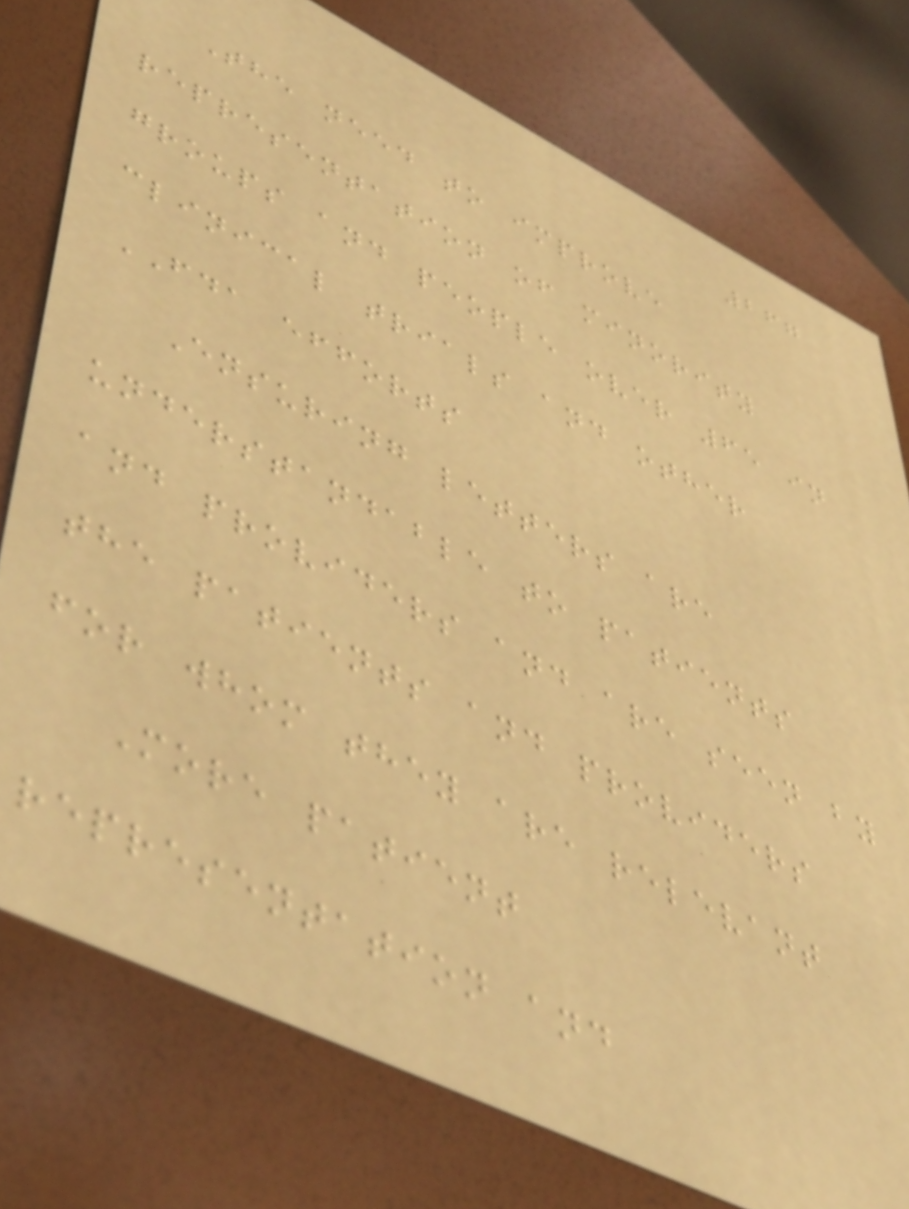267
The need to improve
representation of minority
groups and people over 65 in
clinical trials and other
FDA efforts
Ensuring letters are
understandable to patients
and providers and are seen by
the patients and providers
for whom they are relevant
More patient
representation and
